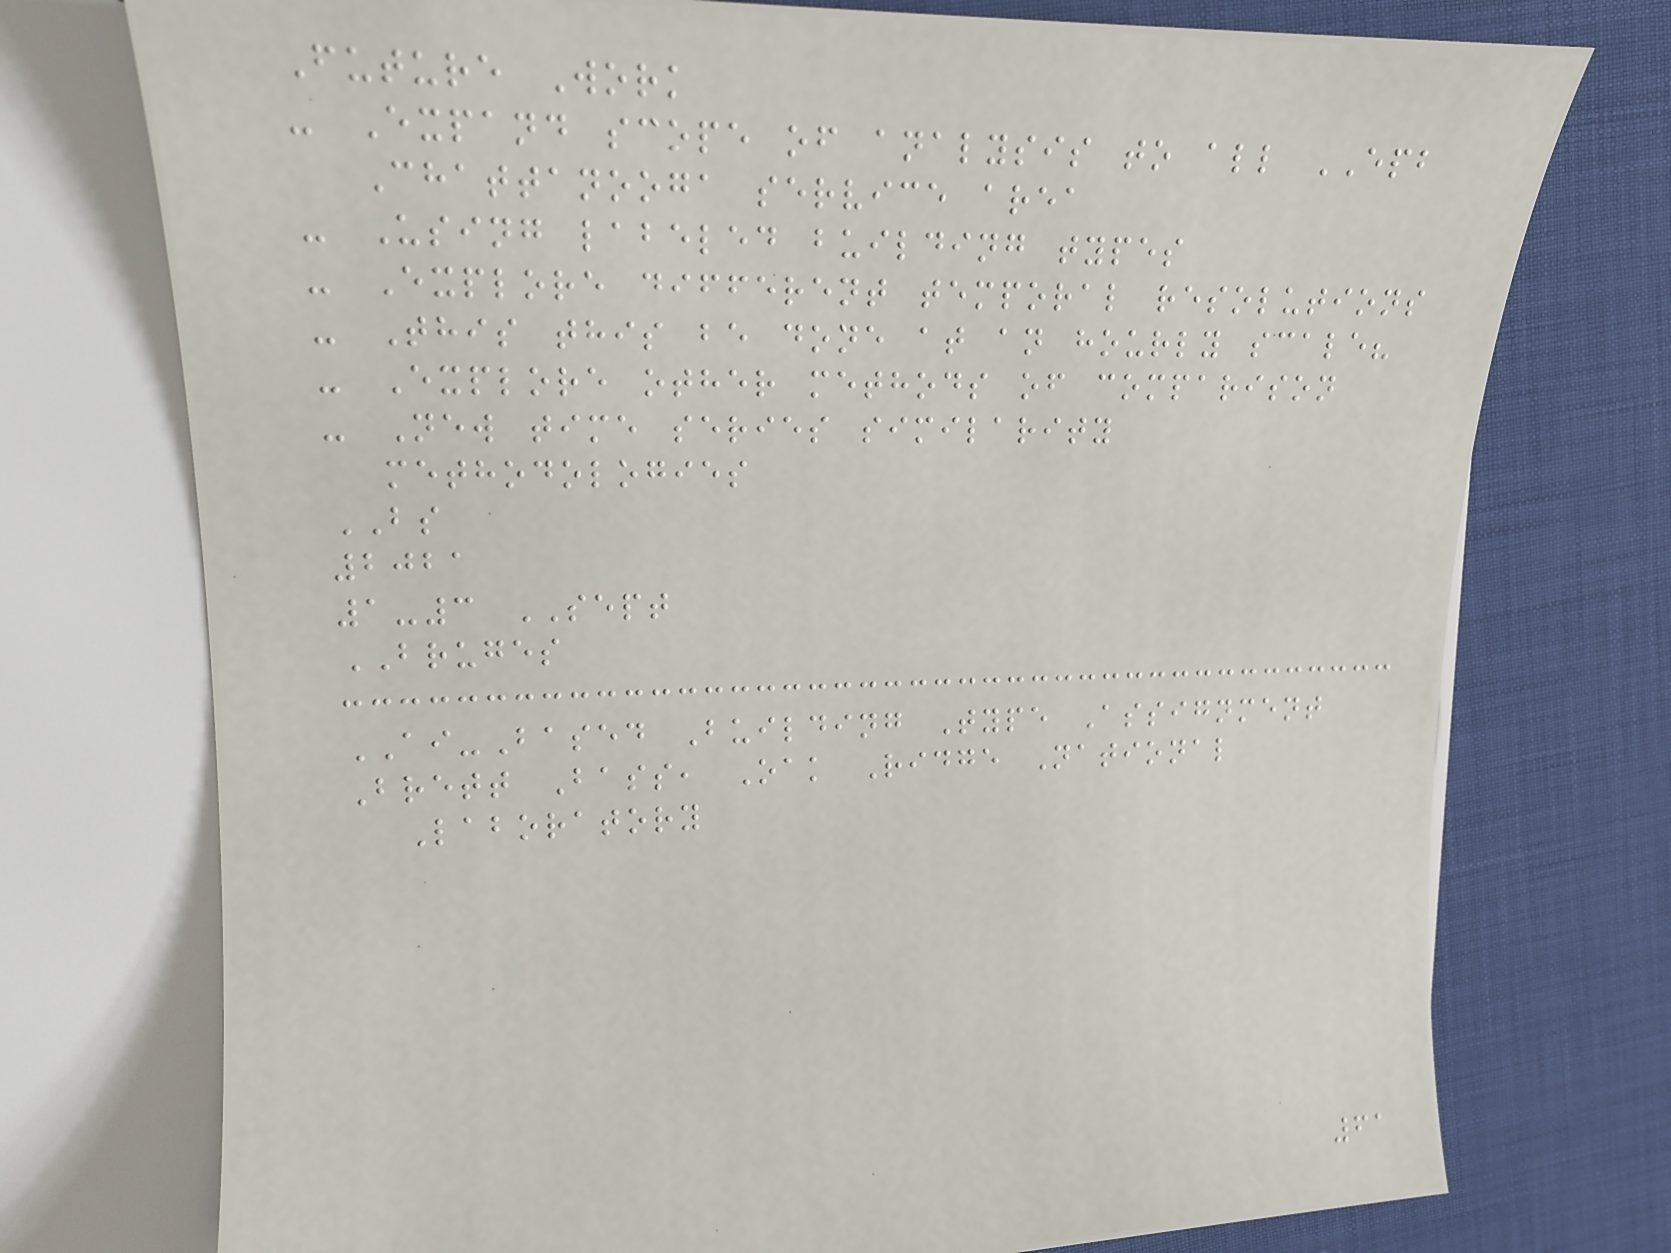Future Work
- Expand scope of analysis to all EPB
Chattanooga service area
- Using labeled building types
- Explore different temporal resolutions
- This this be done at an hourly scale?
- Explore other methods of comparison
- New time series similarity
methodologies
BS
2021
1-3 SEPT
BRUGES
AI-Based Building Type Assignment
Brett Bass, Oak Ridge National
Laboratory
61
